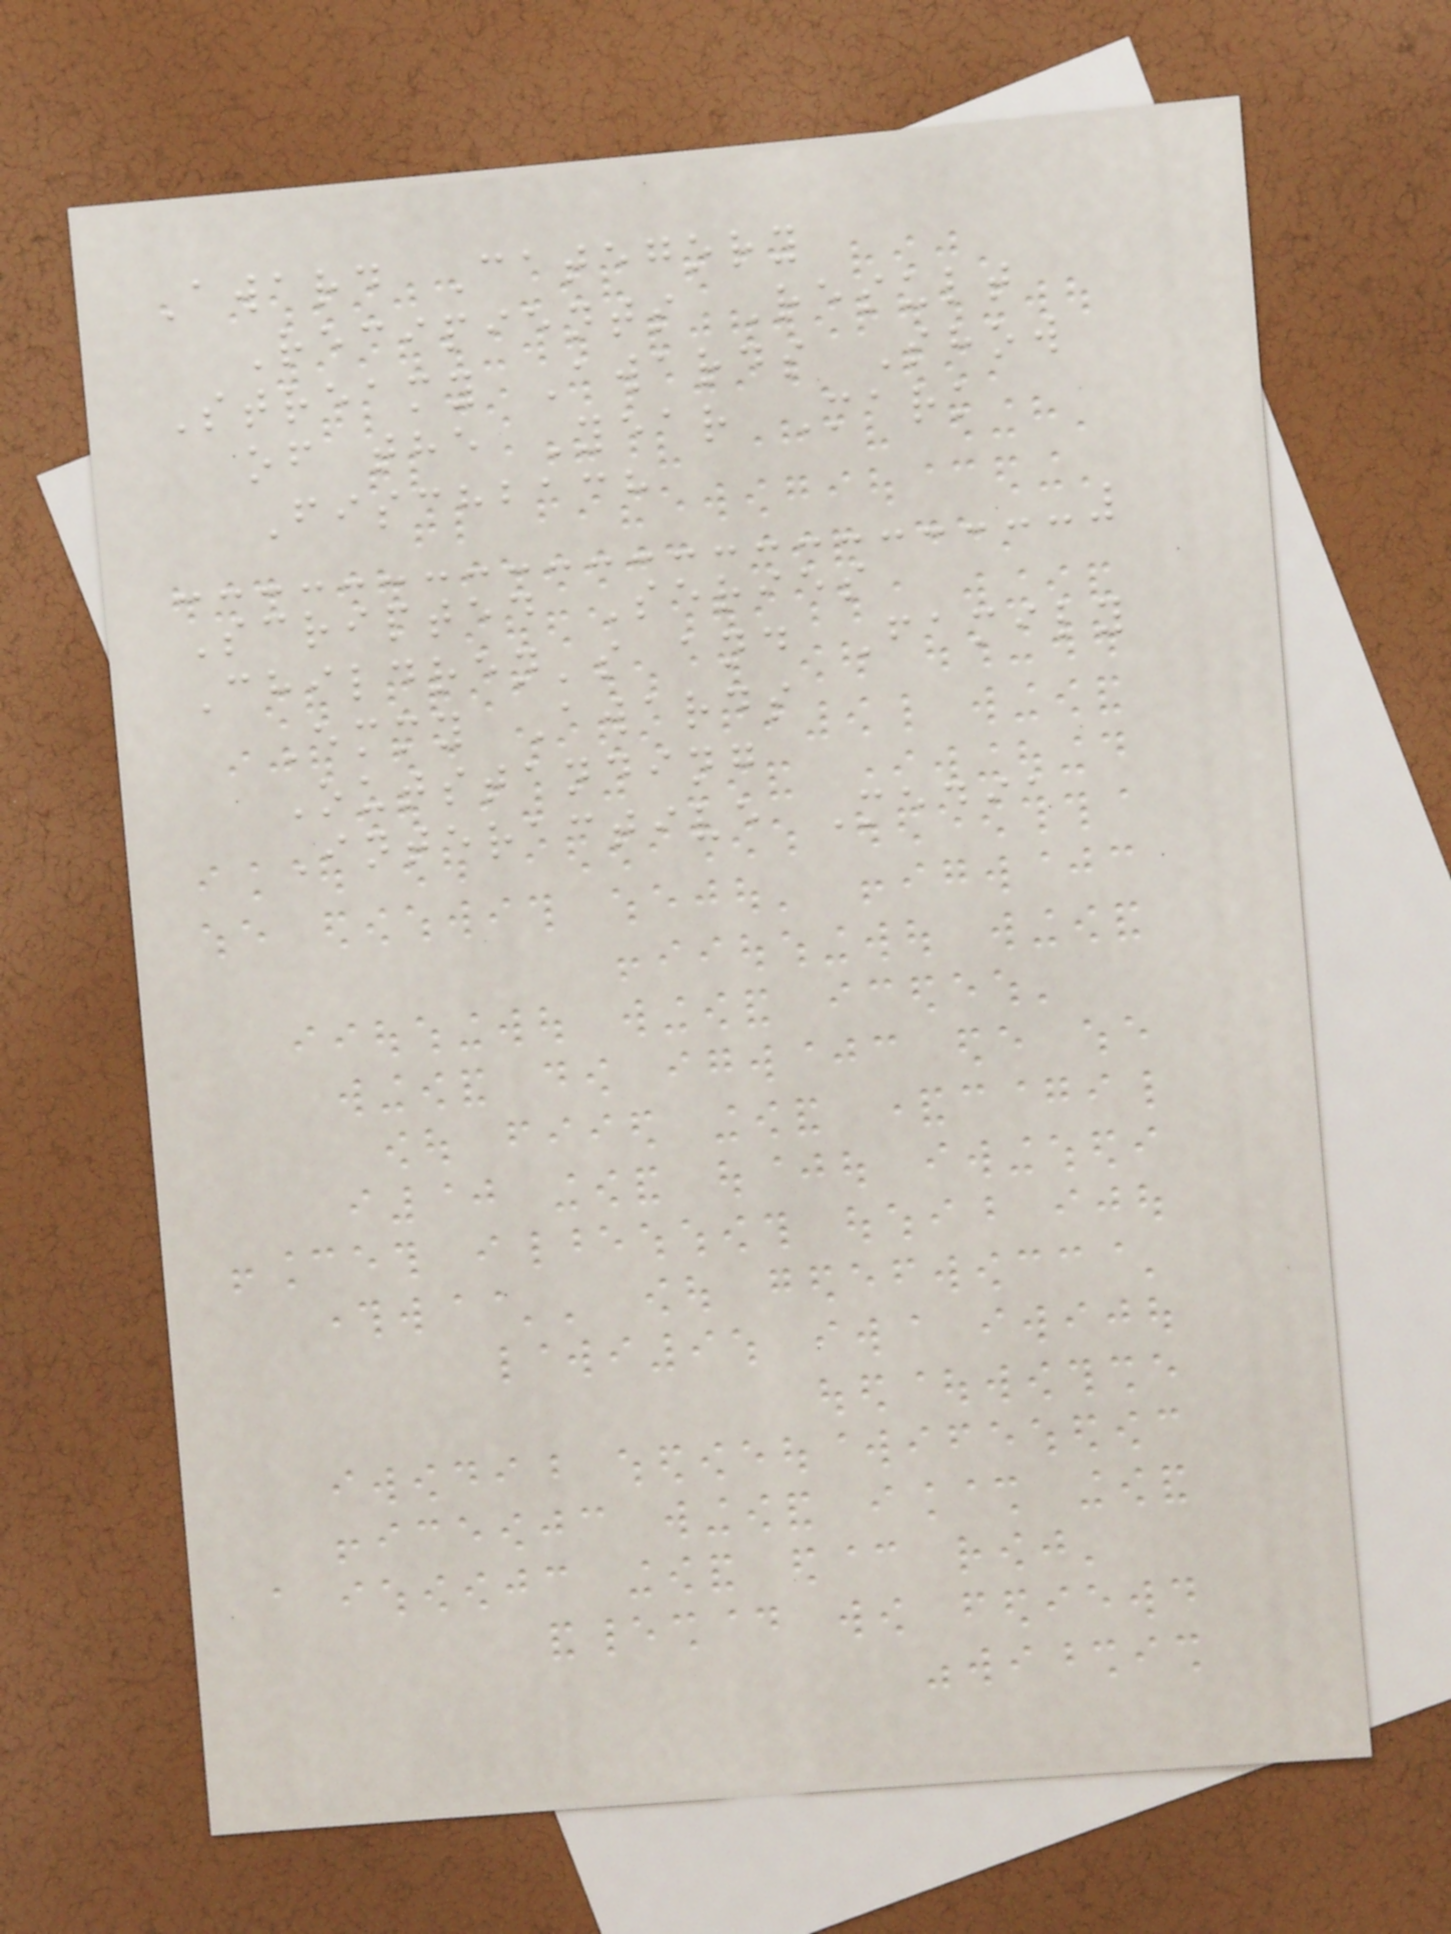Award Category
Recipients Result
Streamy Awards Show
of the Year Mark
Fischbach
Scripted Series
Children's and Family
Emmy Awards
Outstanding
Interactive Media
